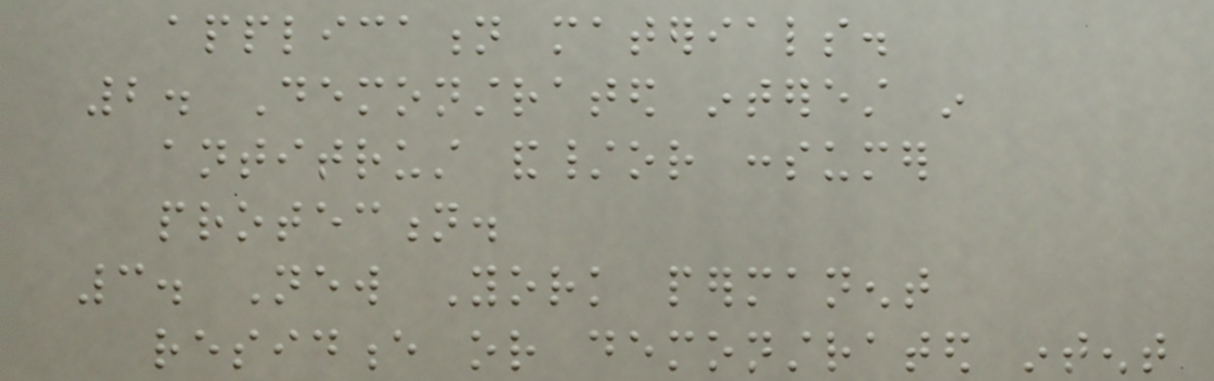application materials.
2. Demonstrated interest in
antitrust and/or consumer
protection.
3. New York permanent
residence or demonstrated intent
